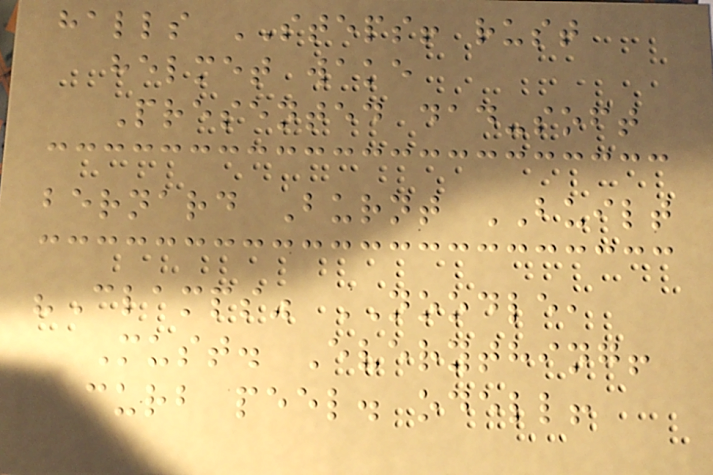halls STEPS! rust
helmet wake
Presented dad-soft
bernard Burnt BUILT
"Clamps" NOODLE,
Must. Everything!
curb peel. odell!
